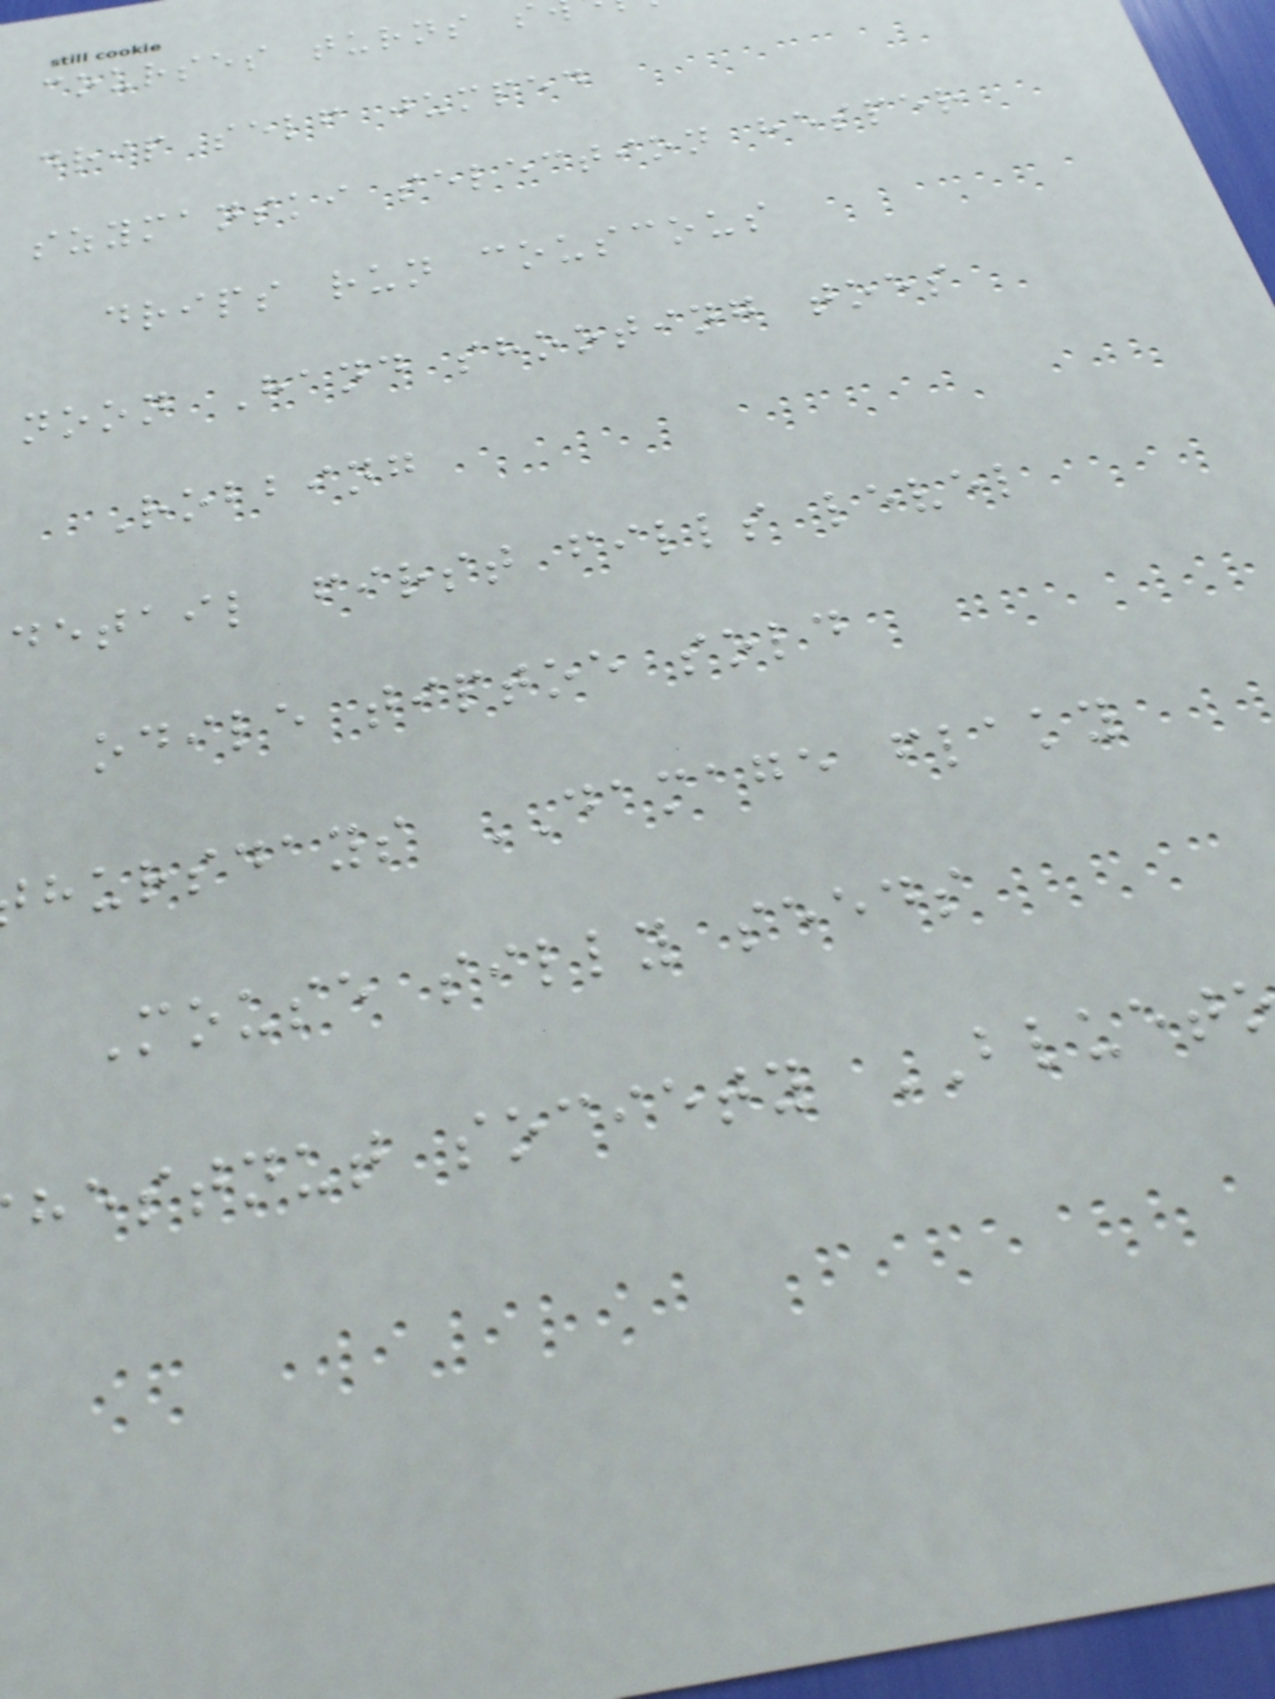courses turns s
drip self jumped
szymanski selection hesper
drips run couscous
noon Hand shooting toes
Robbing
detail first fills level
odile tiptoe sold
hursdays DAMAGE flaky
Mouse silly seeds
hestnut society BLUET
